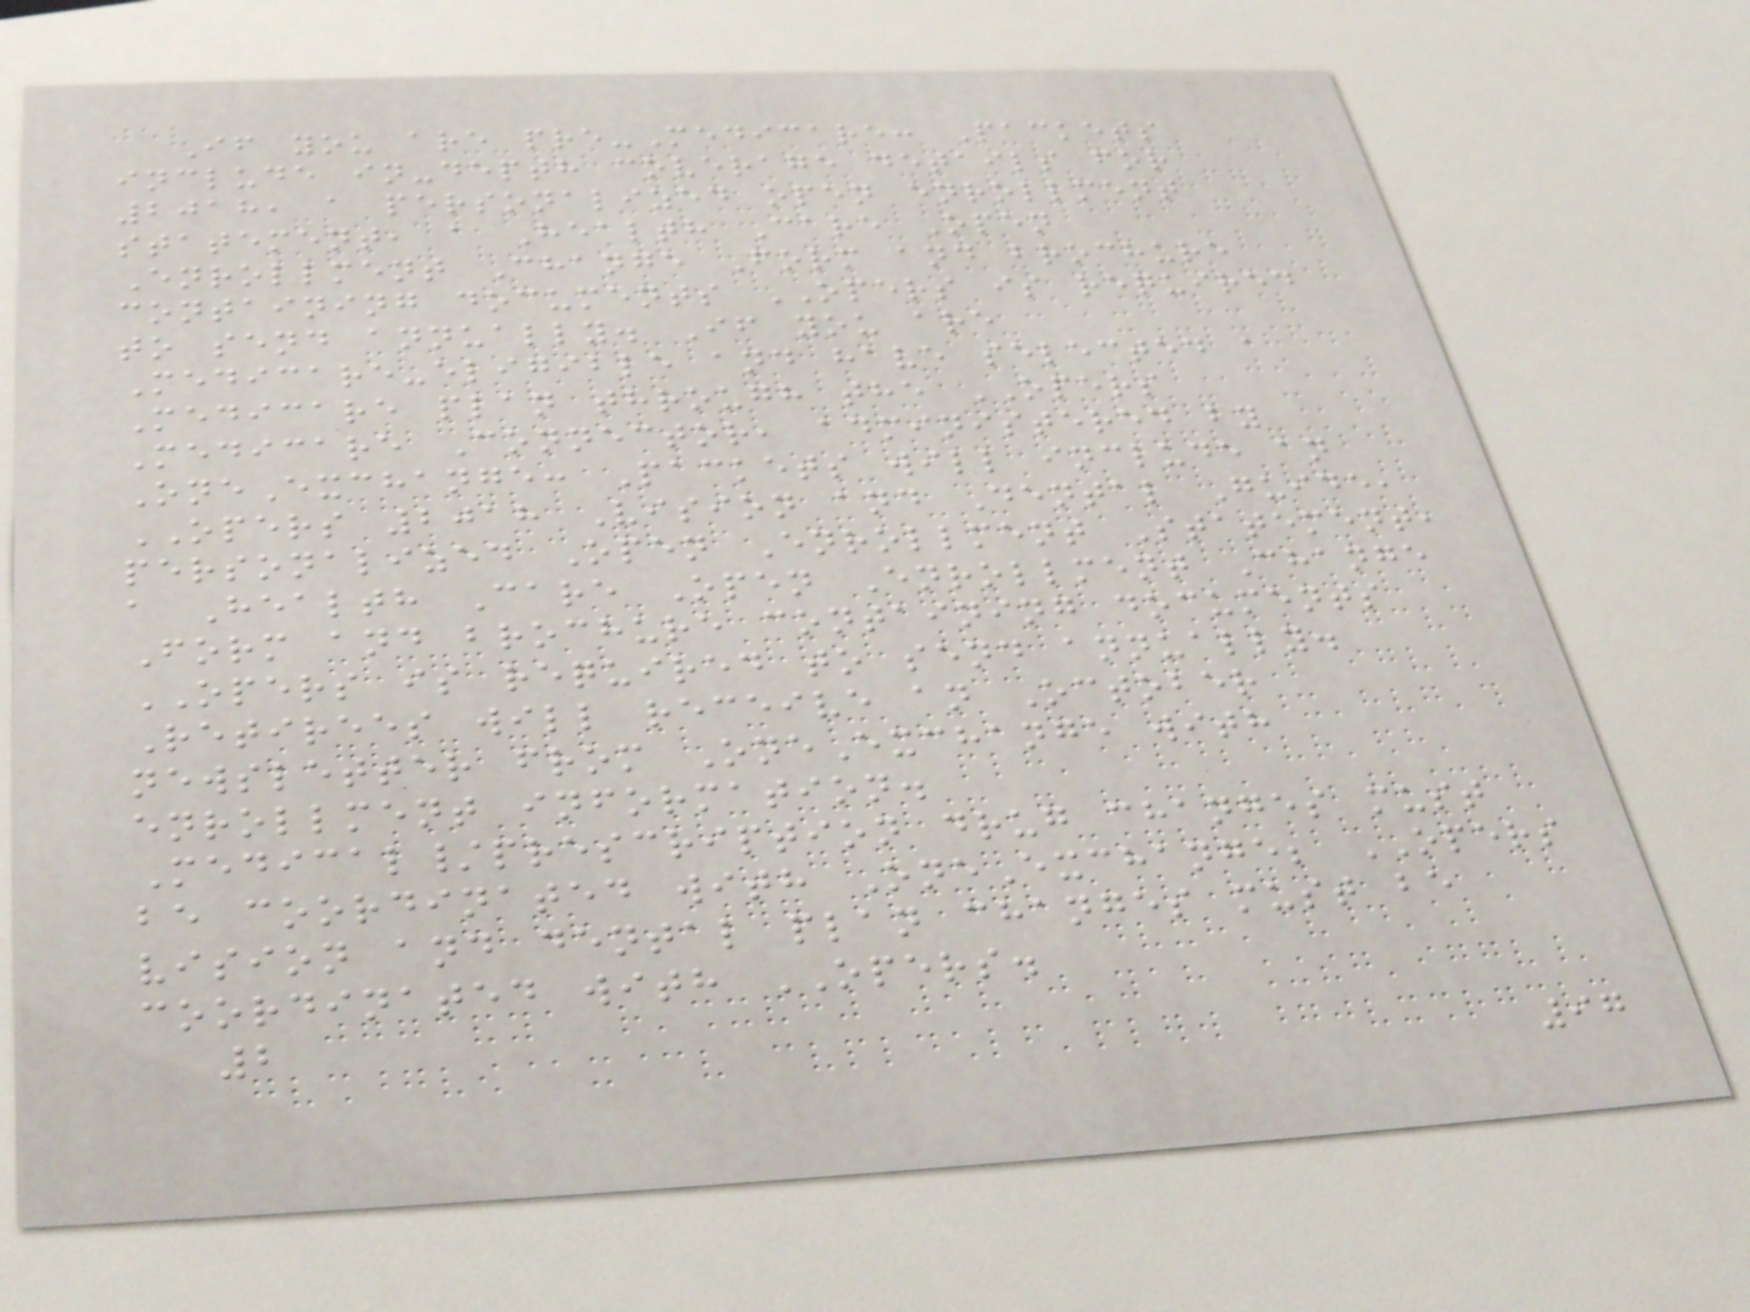If you are pre-Medicare: Packets
include in-depth coverage details for
2018, a personalized open enrollment
statement, a Health Care Open
Enrollment Change Form and brochure
containing documents OPERS is required
to send annually. If you are
Medicare-eligible and have selected a
Medicare plan through the OPERS
Medicare Connector, administered by
OneExchange: Packets will include an
OPERS 2018 Vision and Dental Guide,
personalized Open Enrollment Statement,
a Health Care Open Enrollment Change
Form and brochure containing documents
OPERS is required to send annually.
Retirees will receive an October
newsletter from OneExchange with
enrollment information.
Medical/prescription drug changes must
be coordinated with OneExchange; OPERS
vision and dental plan changes must be
coordinated with OPERS.
2
97
